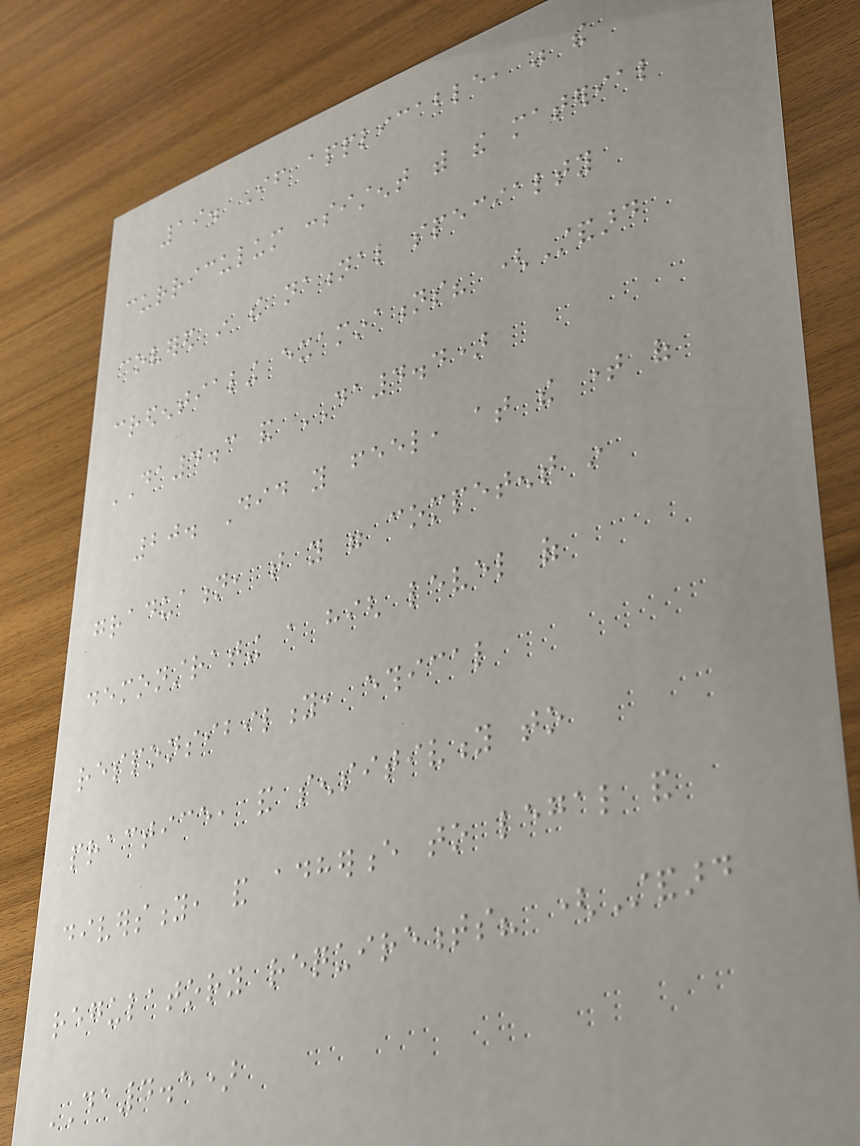19. If applicable, was the
curriculum consistent with the material
covered in the national specialty
credentialing examinations? (Standard
DA4.3 and DA4.4)
20. Did you feel, at the time of
graduation, that you were competent in
demonstrating a high level of
responsibility, ethical
practice, and sensitivity to
diversity, and adherence to legal and
regulatory requirements? (Standard
DA4.5)
